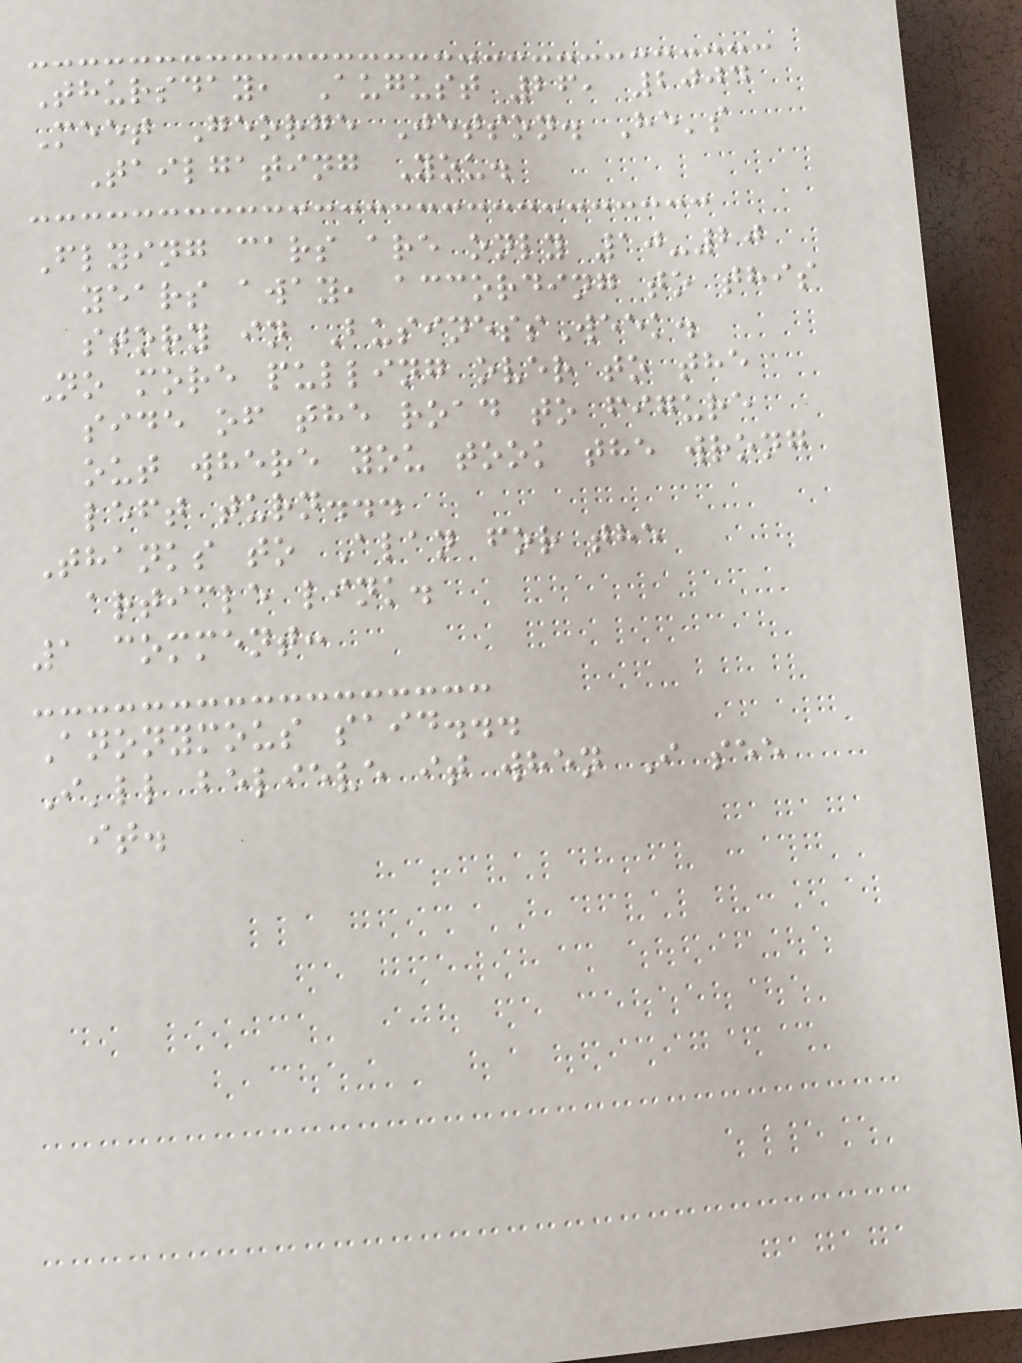Thursday, August 26, 2004
Meet George Jetson. He's
Tailgating You.
Flying cars are only 10-20
years away, according to this
story in BusinessWeek.
No more pulling over to the
side of the road to figure
out where you took the wrong
left turn...
Thanks to Alan for the
article link.
1 comment:
Anonymous said...
I'll believe it when I see
it.
